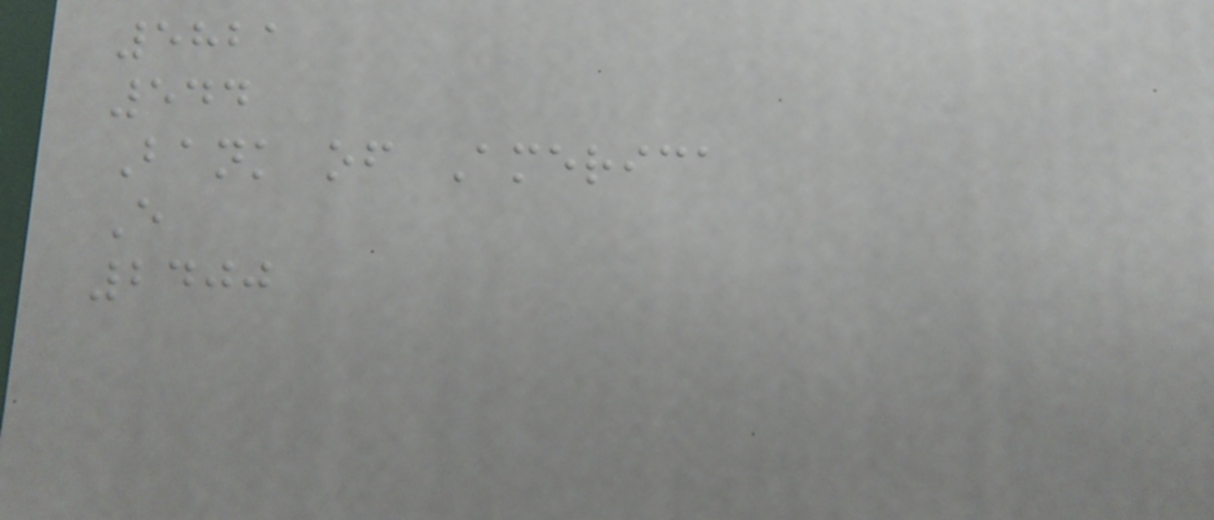5821
544
Bank of America
E
2400
